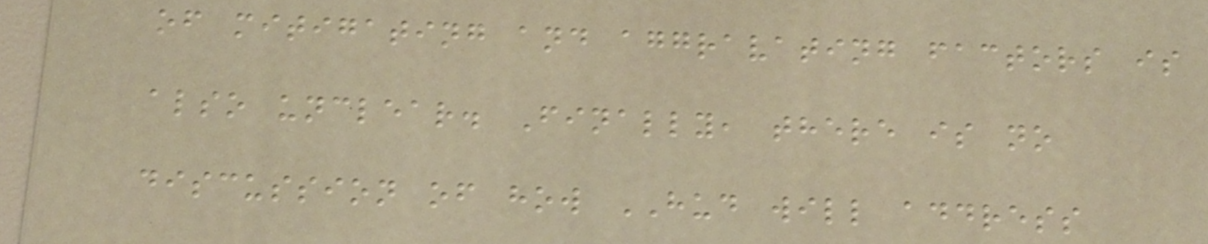of mitigating and aggravating factors is
also unclear. Finally, there is no
discussion of how HUD will address
